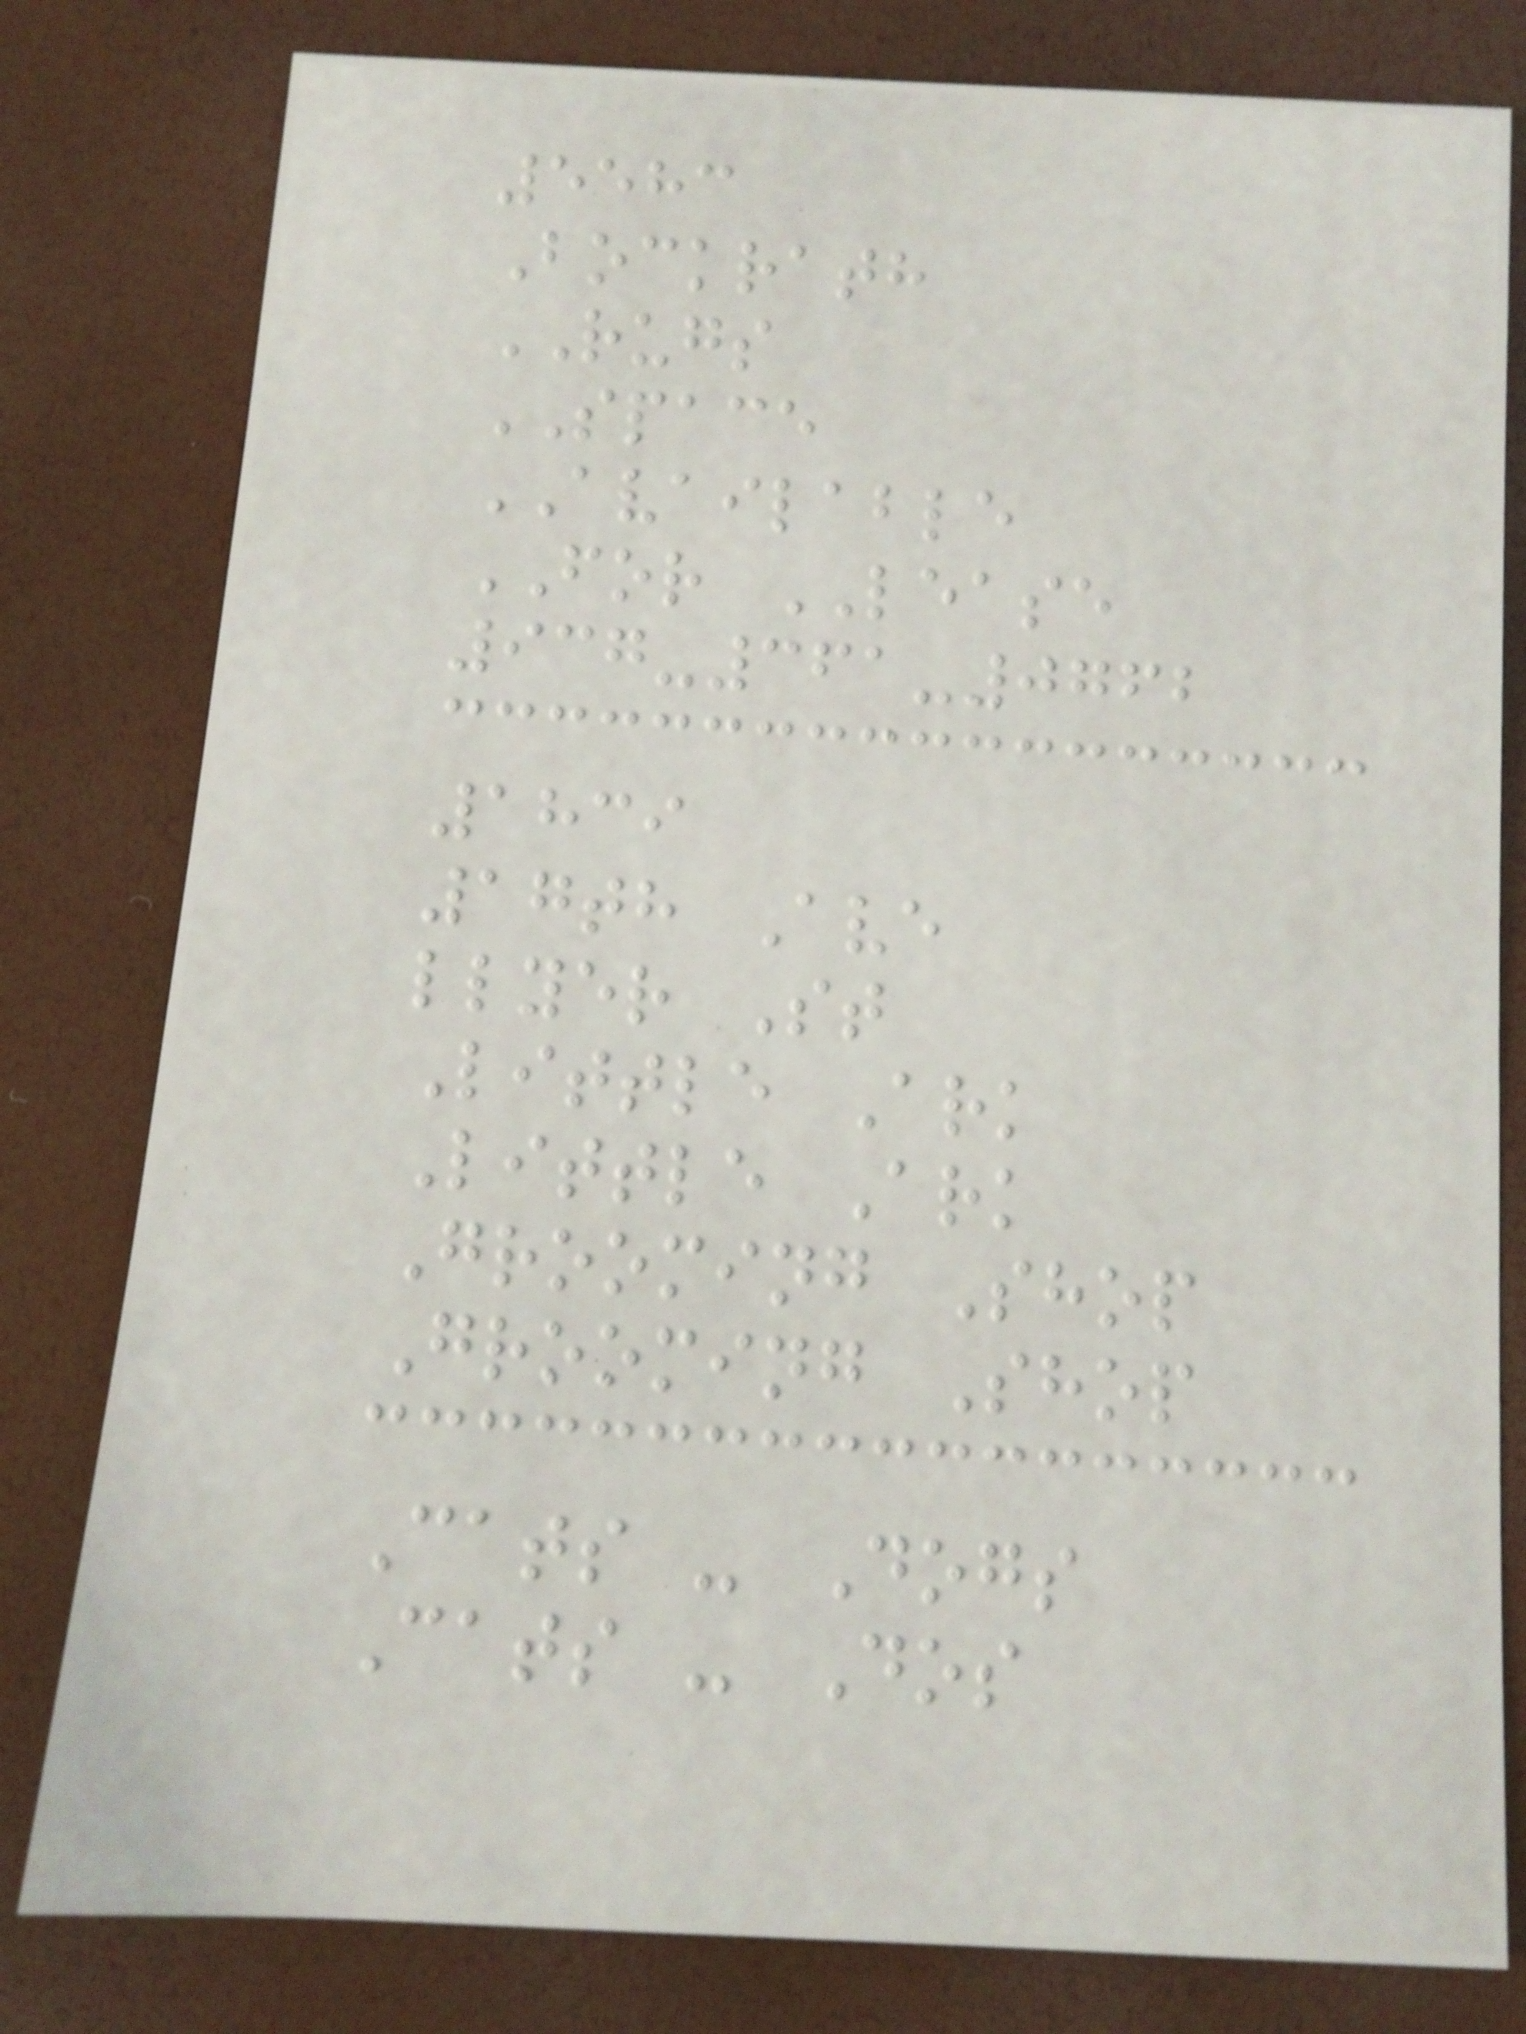5583
Bockrath
RUGS
SPACE
AVAILABLE
FOR LEASE
937-361-0762
1839
17th Ave
llyer St
Little Ark
Little Ark
Grooming Shop
Grooming Shop
Cats - Dogs
Cats - Dos
